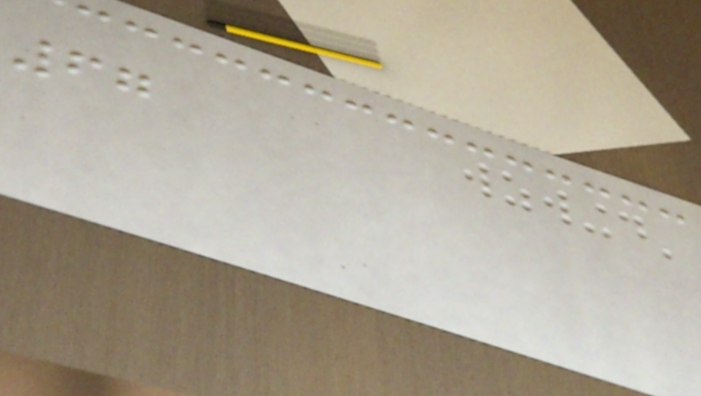67
